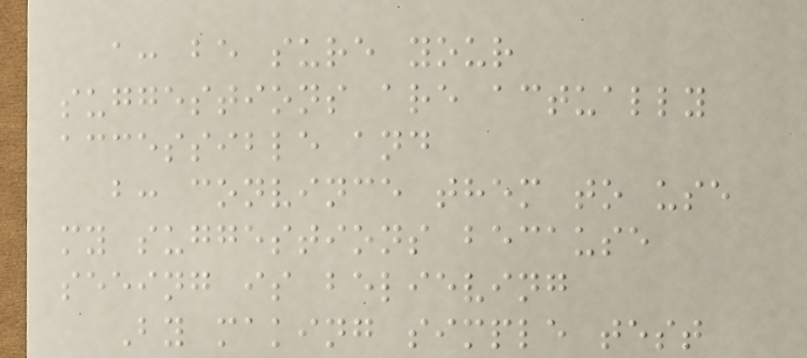a: be sure your
suggestions are actually
accessible and
b: convince them to use
my suggestions because
seeing is believing
By making simple test
